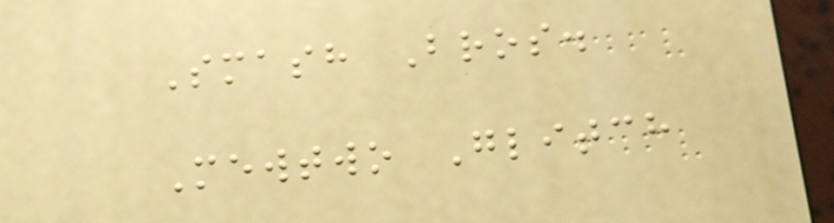Smash Bros.
Mewtwo Glitch
